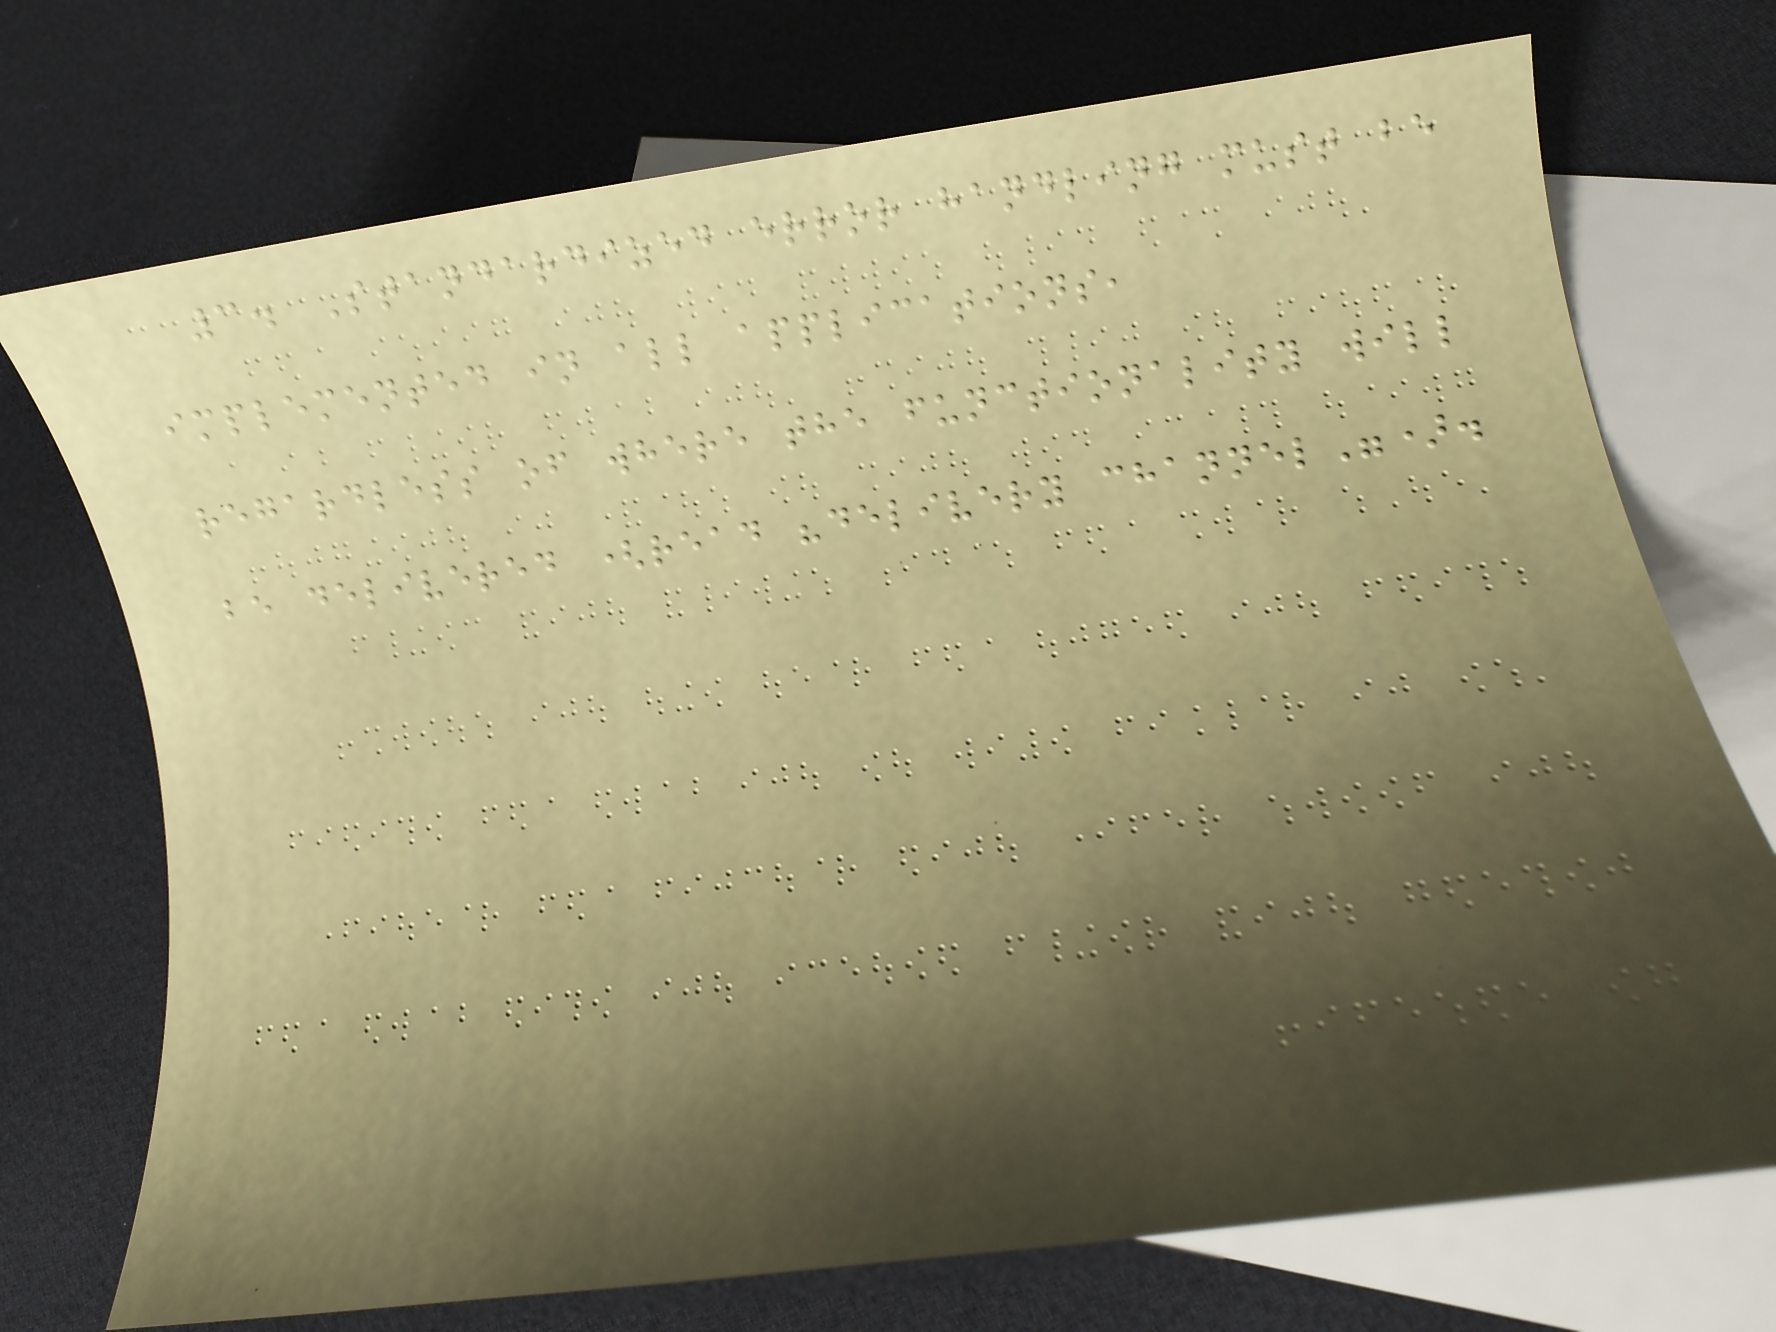3. Standardized error handling must be
implemented in all applications,
regardless of where the functionality will
be delivered (read "delivery channel").
